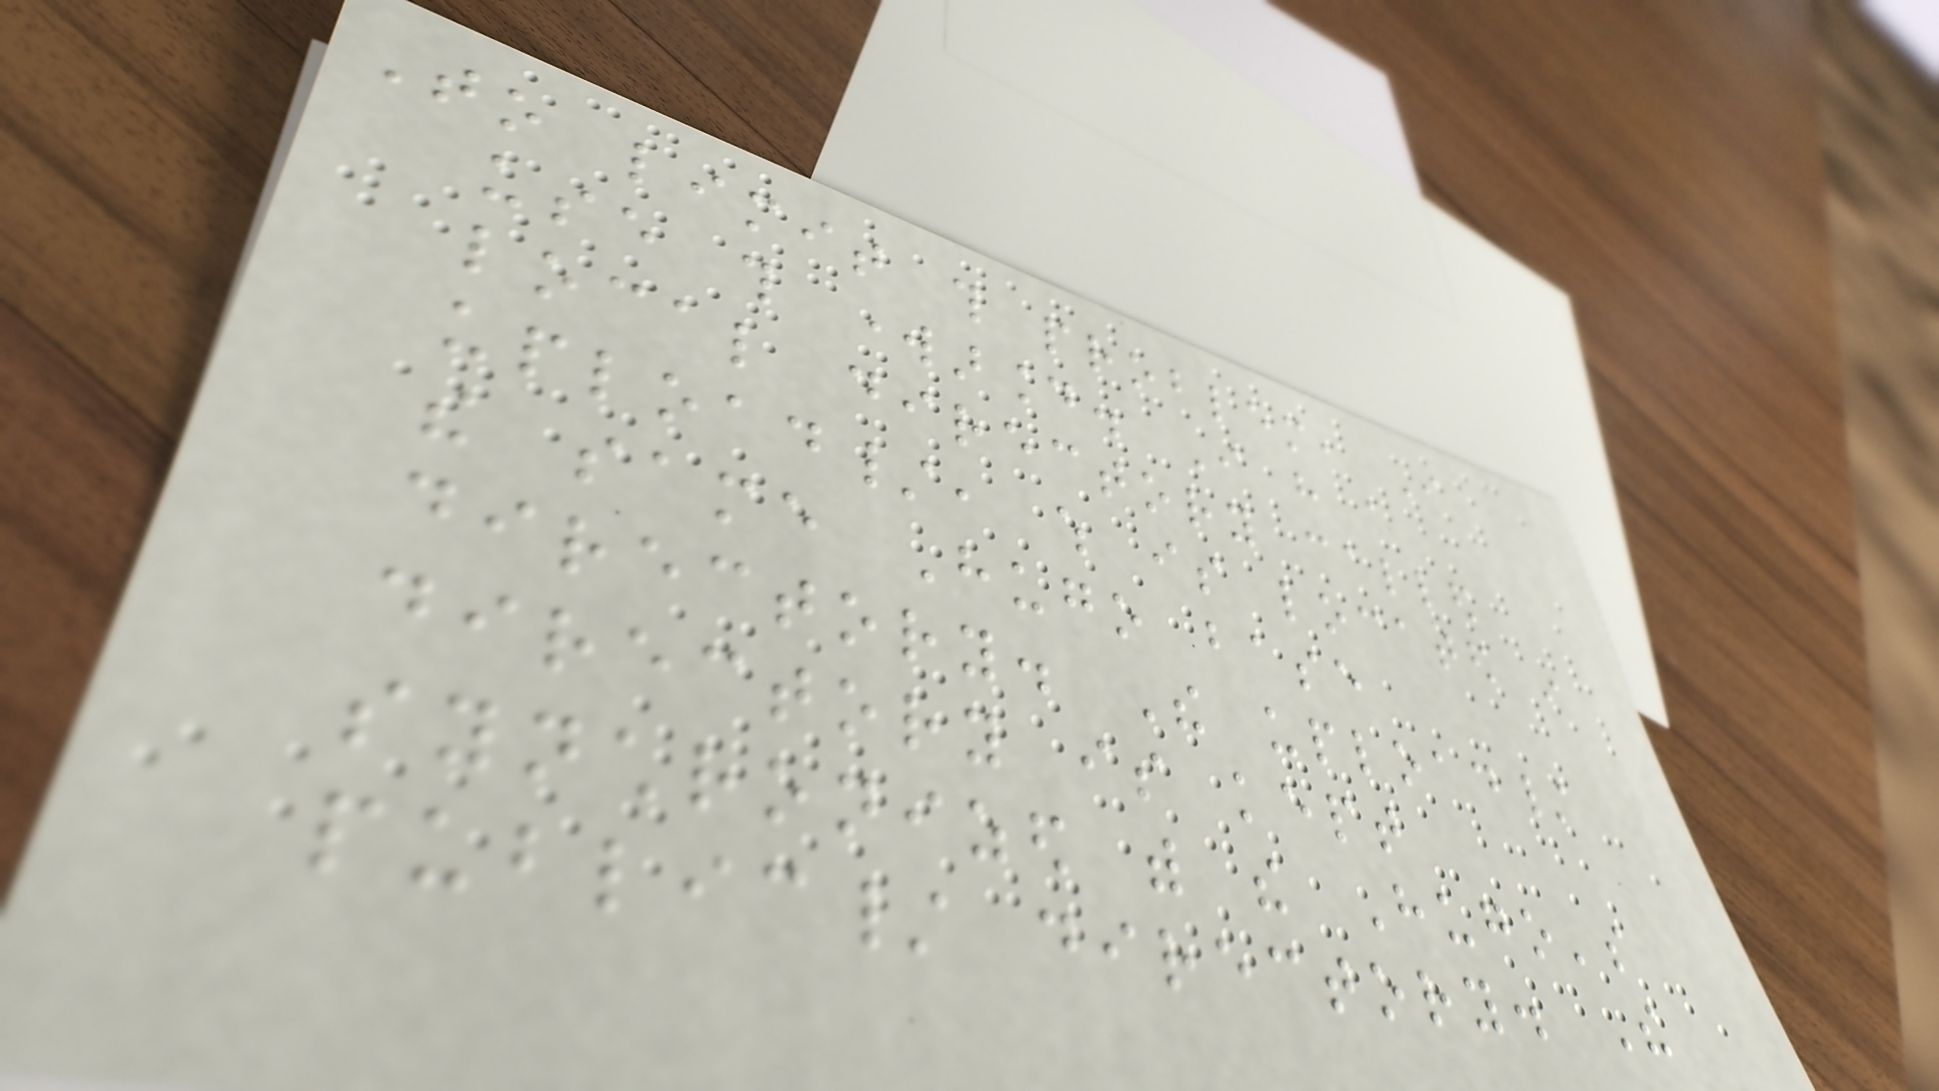To limit this problem, I
use this workaround. I have a
local directory called
upload/, which is located in
the same Hugo base
directory. The upload/
directory is kept
synchronized with the Hugo's
public/ directory. The
